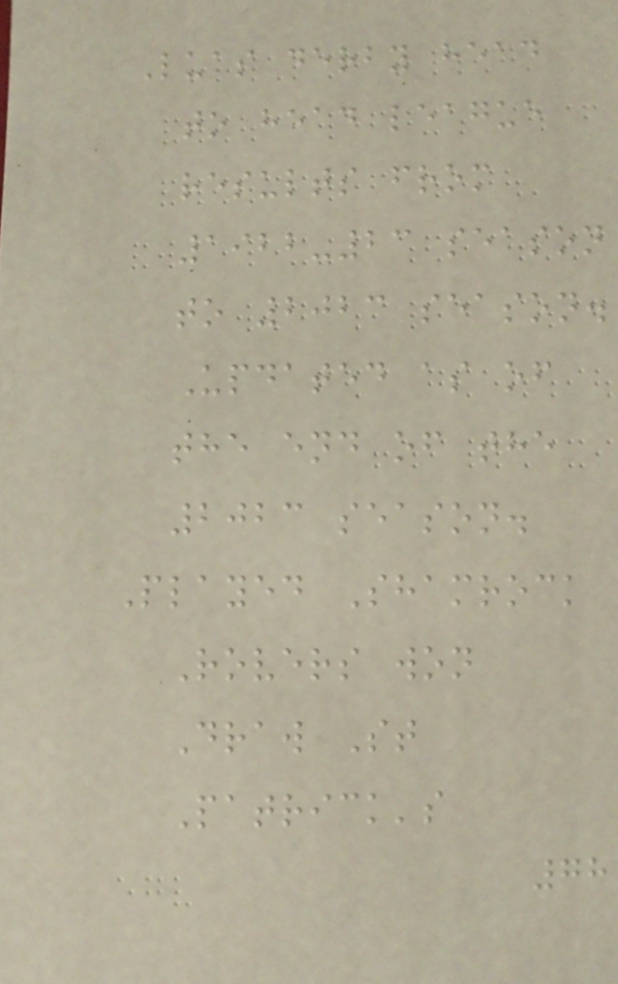Luas derby head
to head league
results from
1922-23 season
to 2023 season.
Updated as of
the end of the
2023 season.
Played Shamrock
Rovers won
Draw St
Patrick's
78
